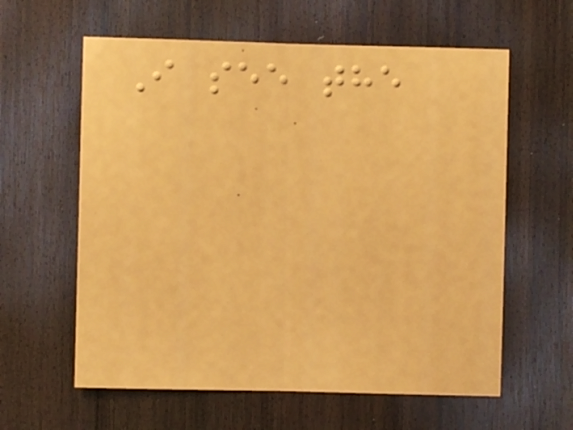I see the
